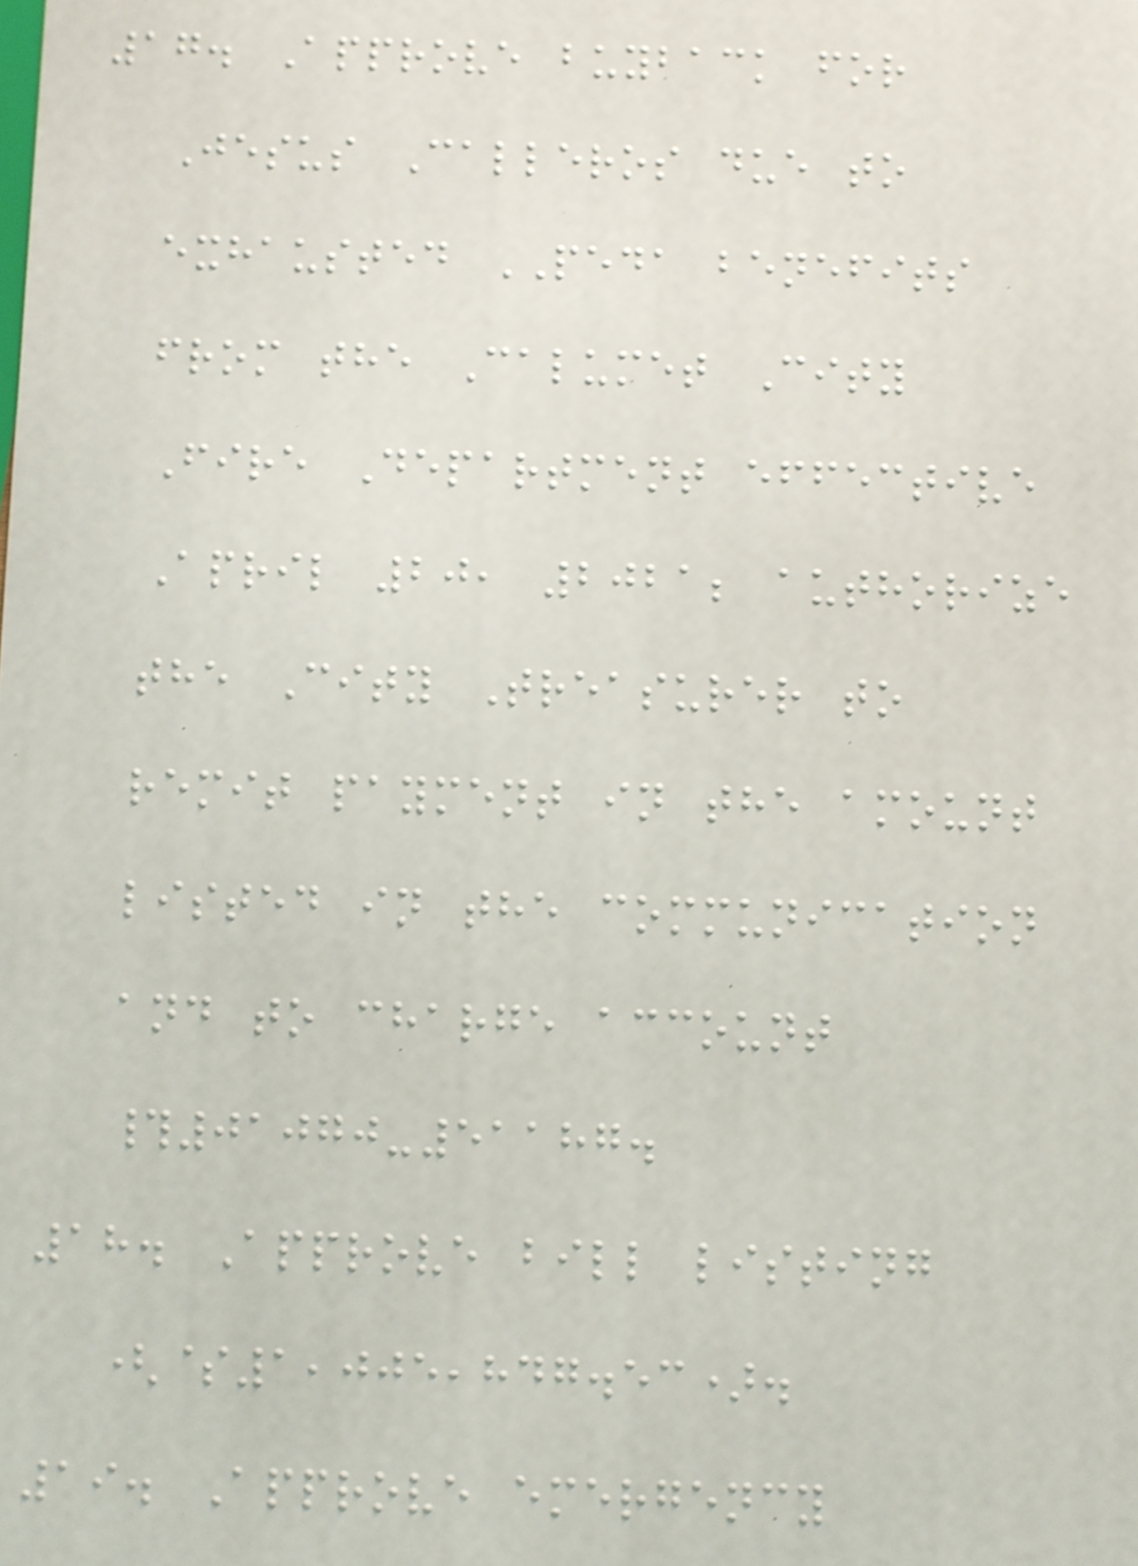17. Approve buyback for
Jesus Calleros due to
exhausted PEDA benefits
from the Calumet City
Fire Department effective
April 20, 2021; authorize
the City Treasurer to
remit payment in the amount
listed in the communication
and to charge account
#01070-51187.
18. Approve bill listing
($1,005,847.53).
19. Approve emergency
